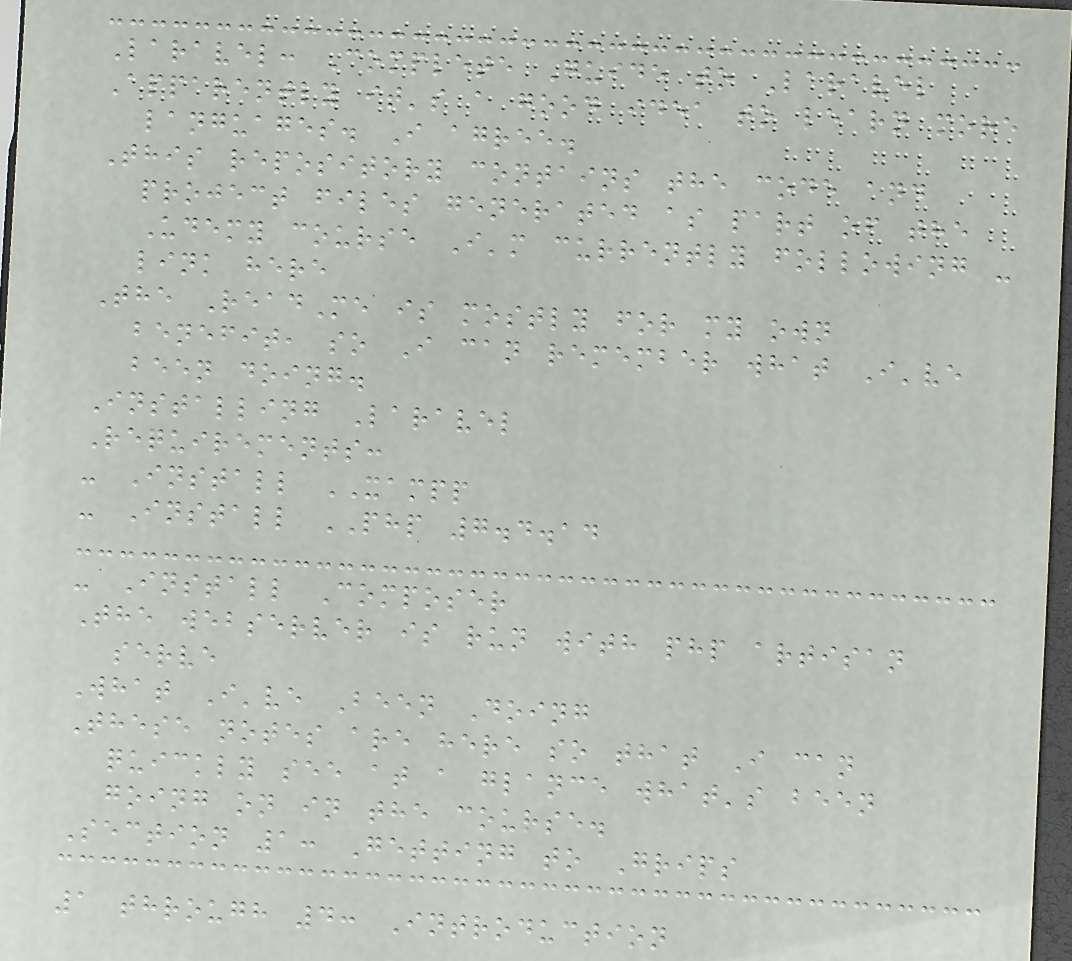Laravel: Complete Guide to Laravel
Apparently it's a good idea to learn more
languages. I agree.
This repository contains the code and
project files generated as part of the
Udemy course I'm currently following -
link here
The ReadMe is mostly for my own
benefit, so I can remember what I've
been doing.
Installing Laravel
Requirements:
- Install XAMPP
- Install PHP 7.4.14
- Install Composer
The webserver is run with php artisan
serve
What I've Been Doing
These notes are here so that I can
quickly see at a glance what's been
going on in the course.
Section 1: Getting to Grips
1 through 4: Introduction
